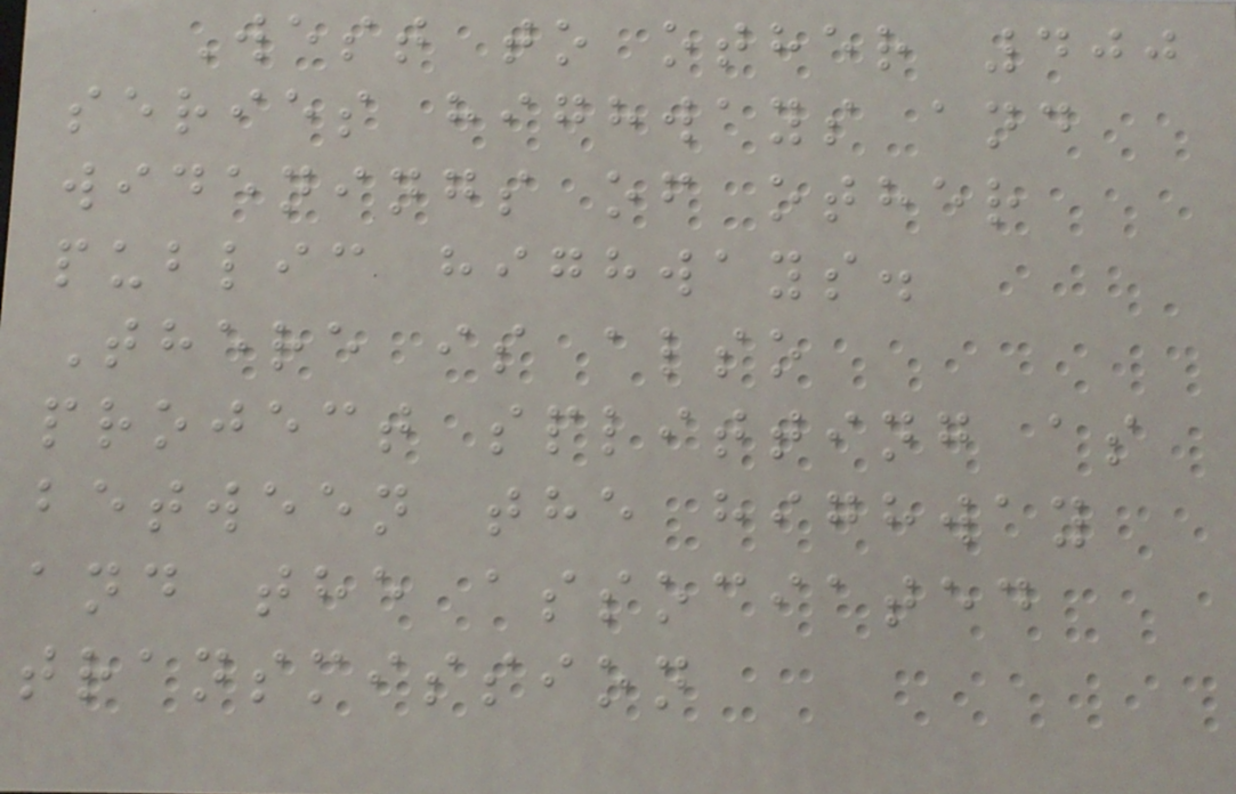West to other 400
series highways and
widenings of other
public highways.
There is also
project splitting as
between the highway
and the associated
transmission
